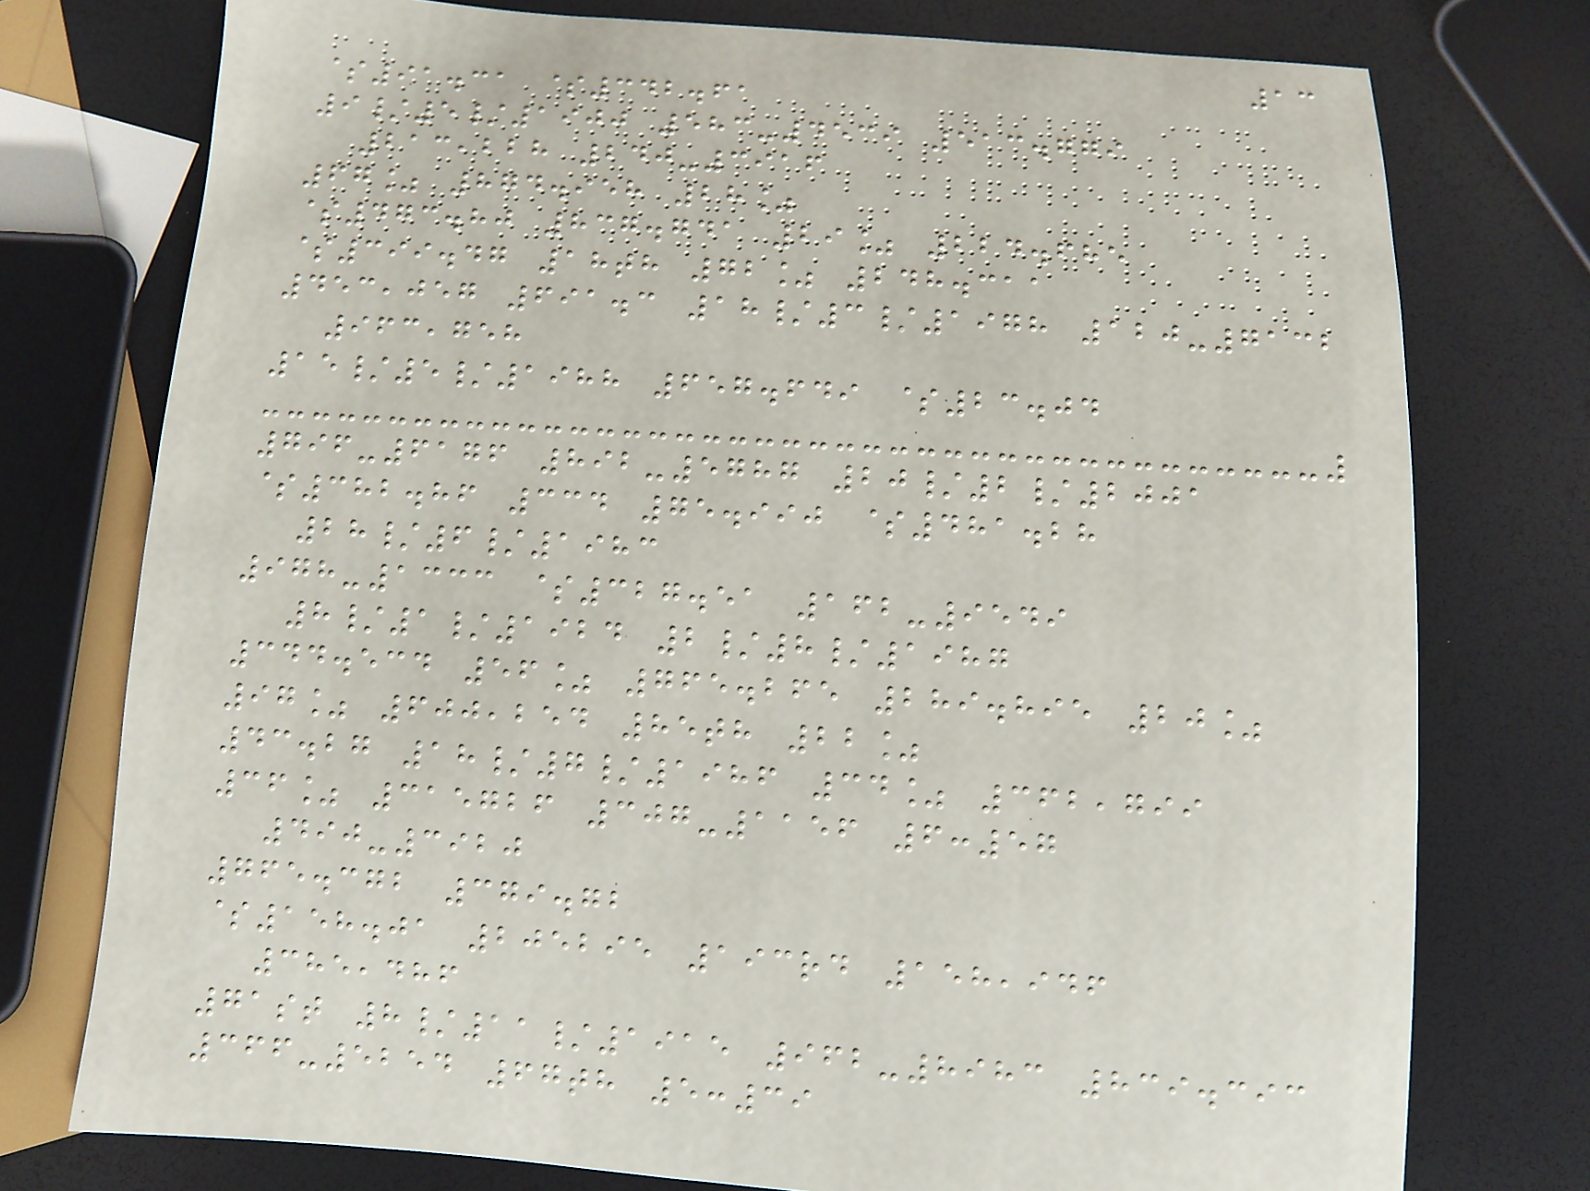13
$91.31 $342.61
9/5/1900 583-4539 513.779
213,228 240-3916
67% 874.958 28%
$473.80 837.741 29% 224.685
$399.47 18th 72% 248.311
453,057 691.3 18/3/1978 120-7132
963,758
15/5/1988 657.649 $23.04
796-6176 892-5787 20/2/2001
$382.86 334 75.990 $481.28
28/6/1983
978-1333 $327.51 162-9549
8/1/1924 2/8/1987
344.534 56% 765.265 289.895 20%
97% 600,254 85th 22%
43.27 18/7/1986 34% 362,799
36% 315726 307-1156 6:57
490-3920
765.372 379.72
$158.01 205295 193rd 158,946
385,486
71st 8/11/1915 962-8983 839.393
366-5254 67th 5:39
